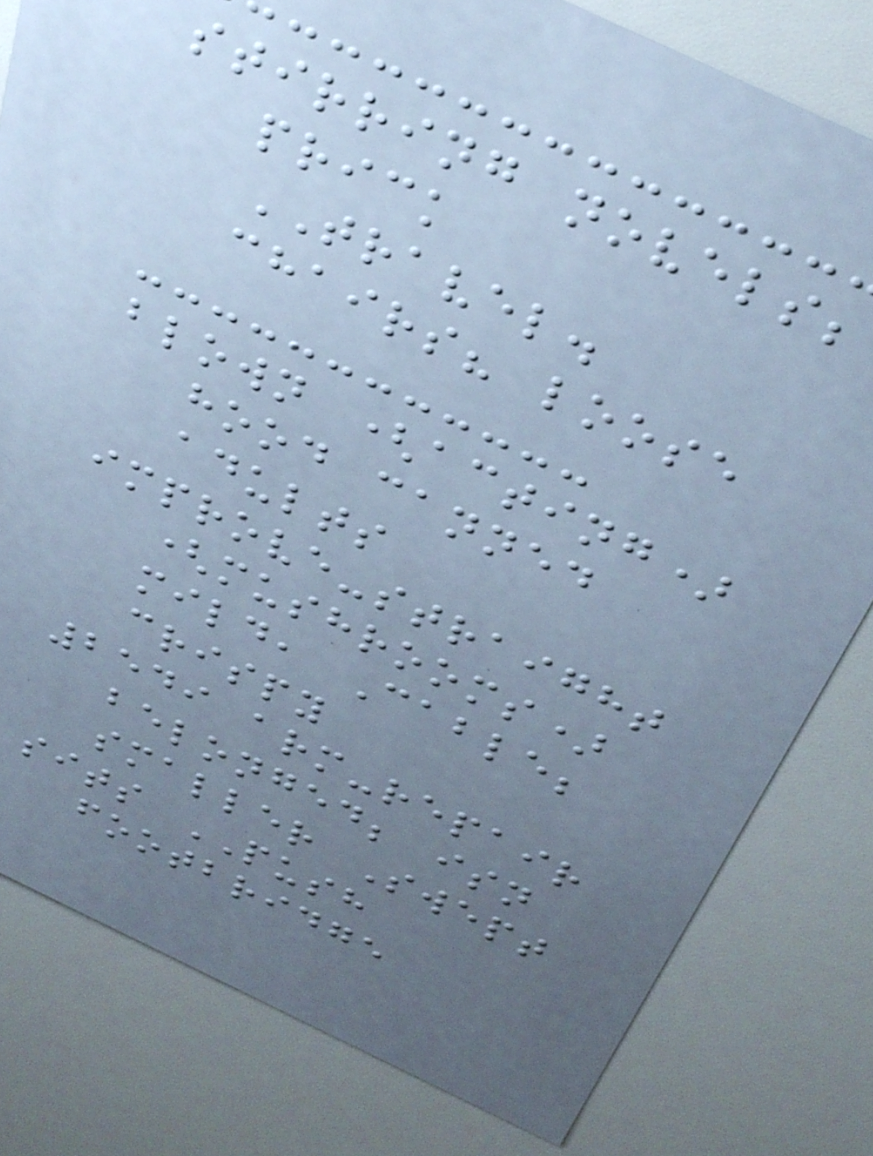stirring novels;
prick
TRAVEL.
chairs? loose
blown (acting)
hood canned
adults
improve-straight
(mushrooms)
mild, Cable;
crispy
2549 arm-repair
belonged; isn
smaller Swept
sits PUSH
footbridge
